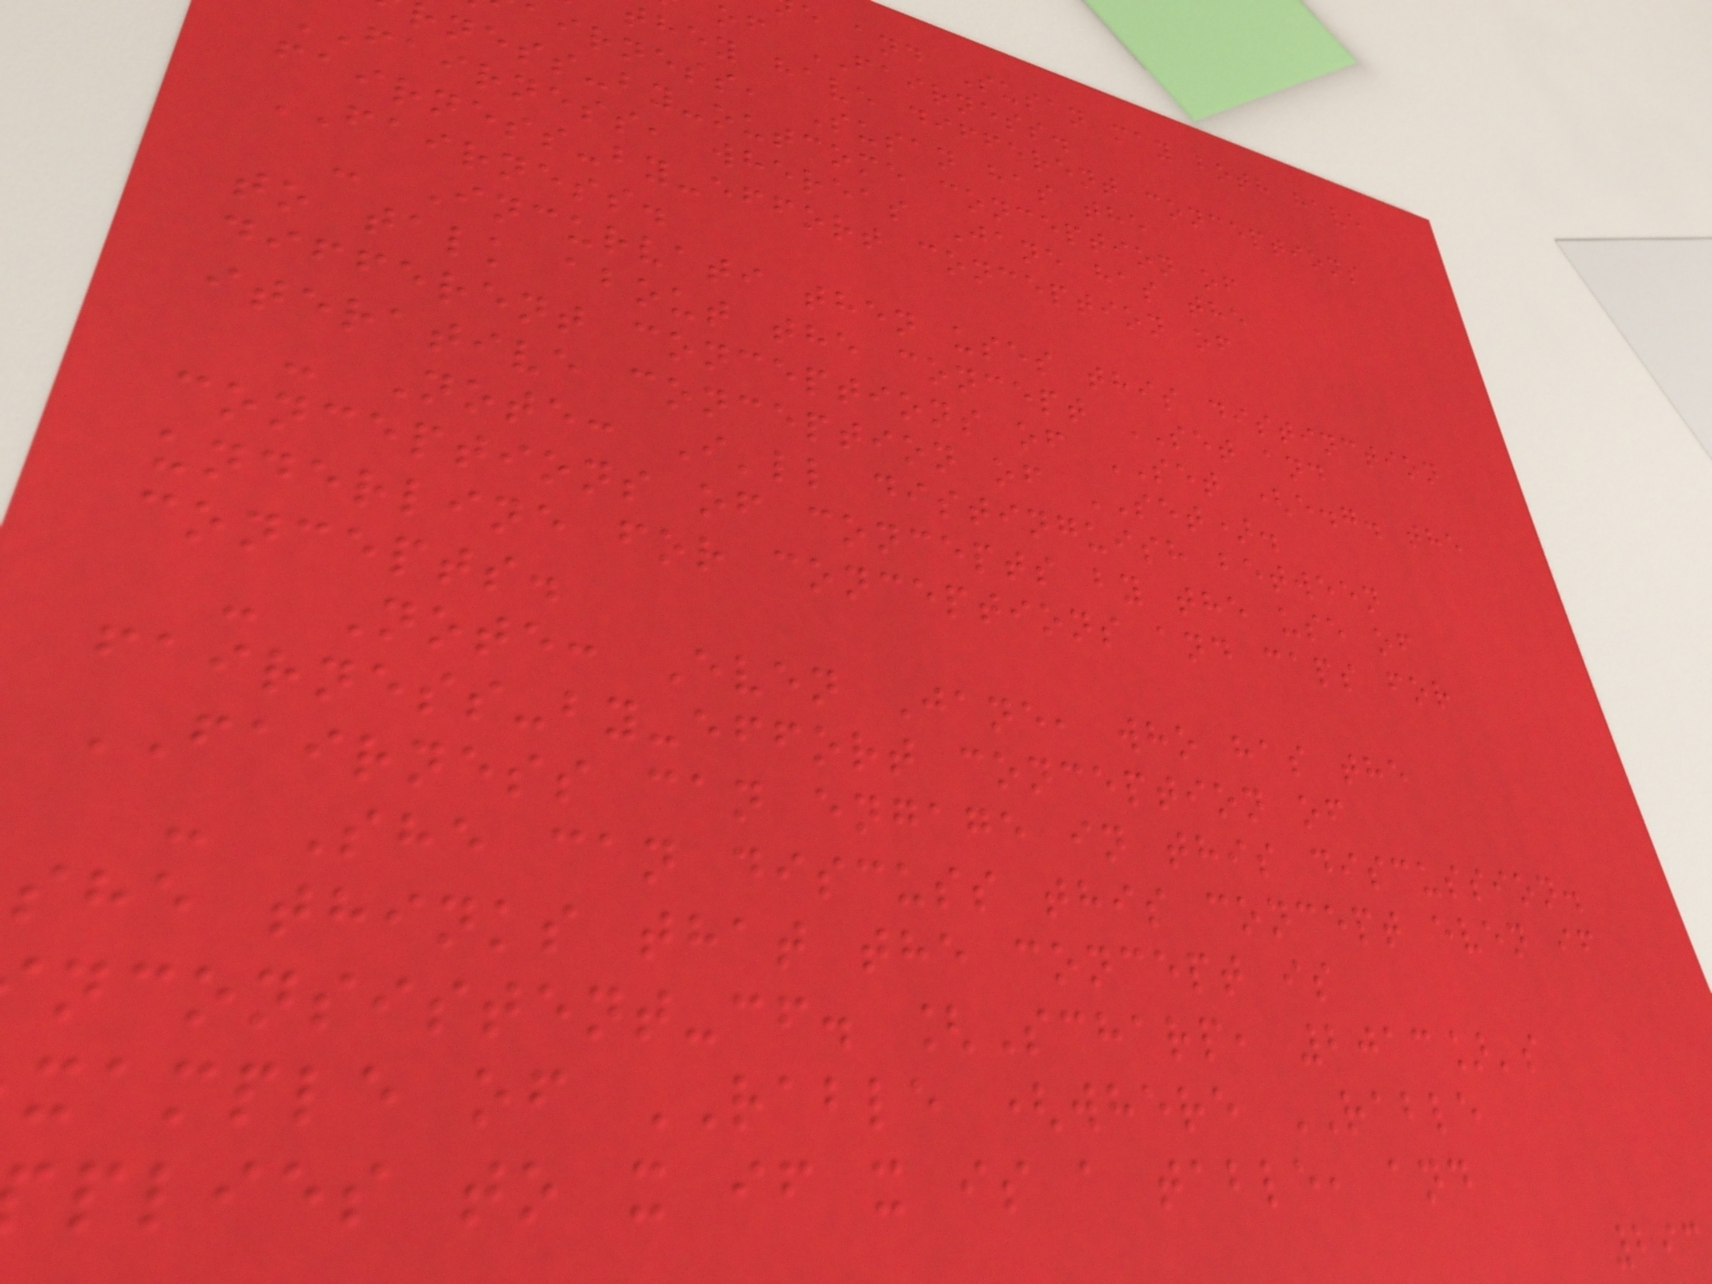e and Susan may both have
of FAIRNESS.
they have different conceptions
airness, Susan has the
ness-by-outcome conception of
fairness, whereas Jane has the
fairness-by-effort conception of
FAIRNESS.
- Incurvati then uses this distinction
to talk about the concept SET and
different conceptions of SET (e.g. the
iterative conception of SET).
- Note: I'll distinguish between
conceptions of concepts by the use of
underline for conceptions and caps for
concepts.
- Note: Even Jane, who has the
fairness-by-effort conception of
FAIRNESS can engage in this discussion.
- She can discuss this concept even if
she thinks that the concept is
nconsistent-cf. [Scharp, 2013]'s
xample of RABLE (where RABLE
plies to x if x is a table, and
293
